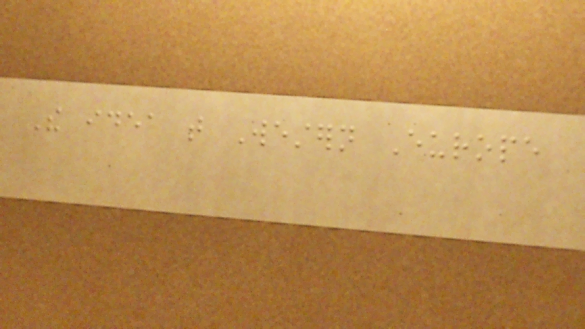The idea that Western Europe
